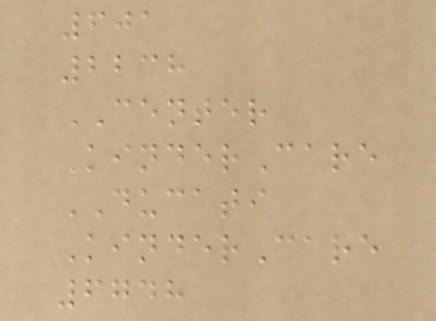601
2238
CENTER
KinderCare
DUCATI
KinderCare
6748
